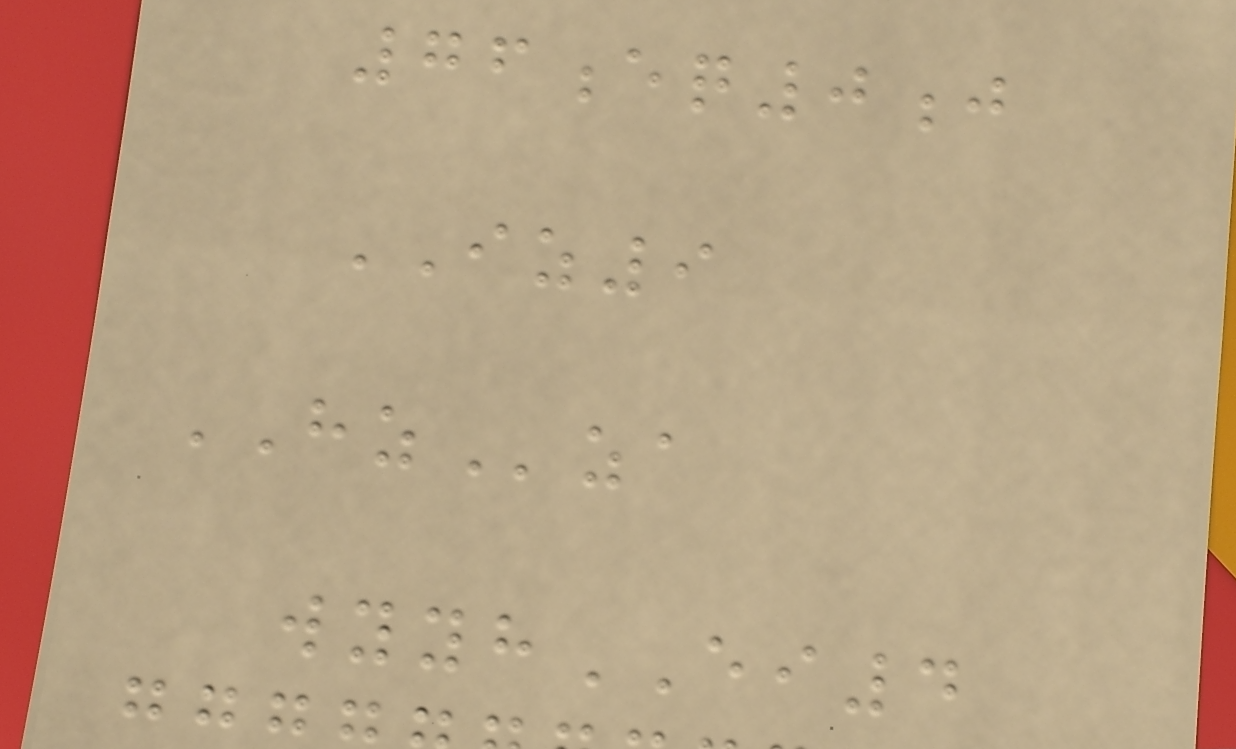76eq0j
IZ9
HZza
wyyhEI4
